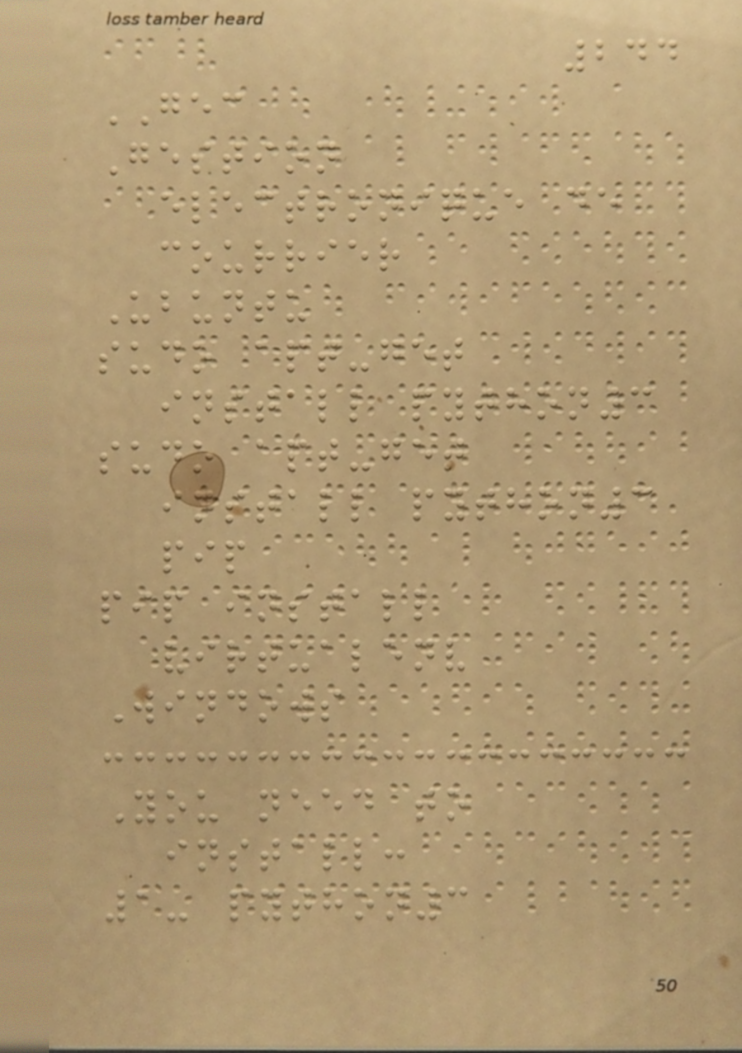244
GEC
Gestion
electronique de
courrier
Ubuntu
sudo apt-get
install python3
sudo apt-get
install python3
pip
pip install
virtualenv
Windows
You need to
install:
1- python3
